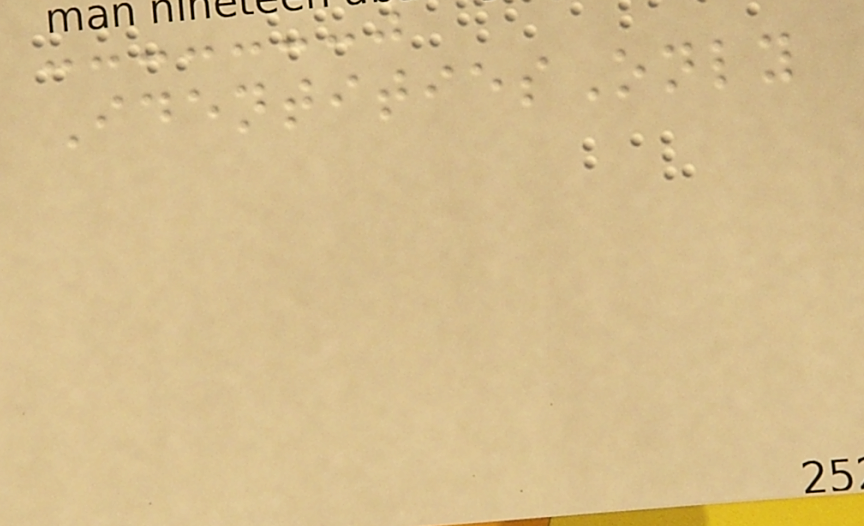IdentitiesOnly
